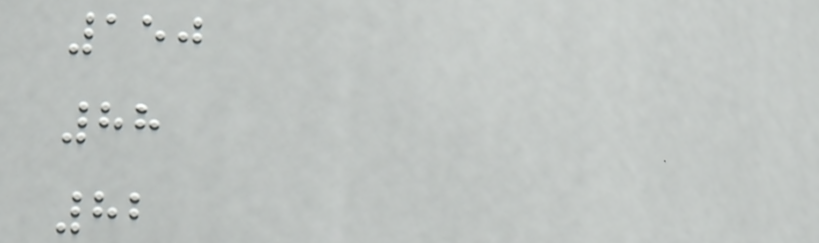150
88
82
